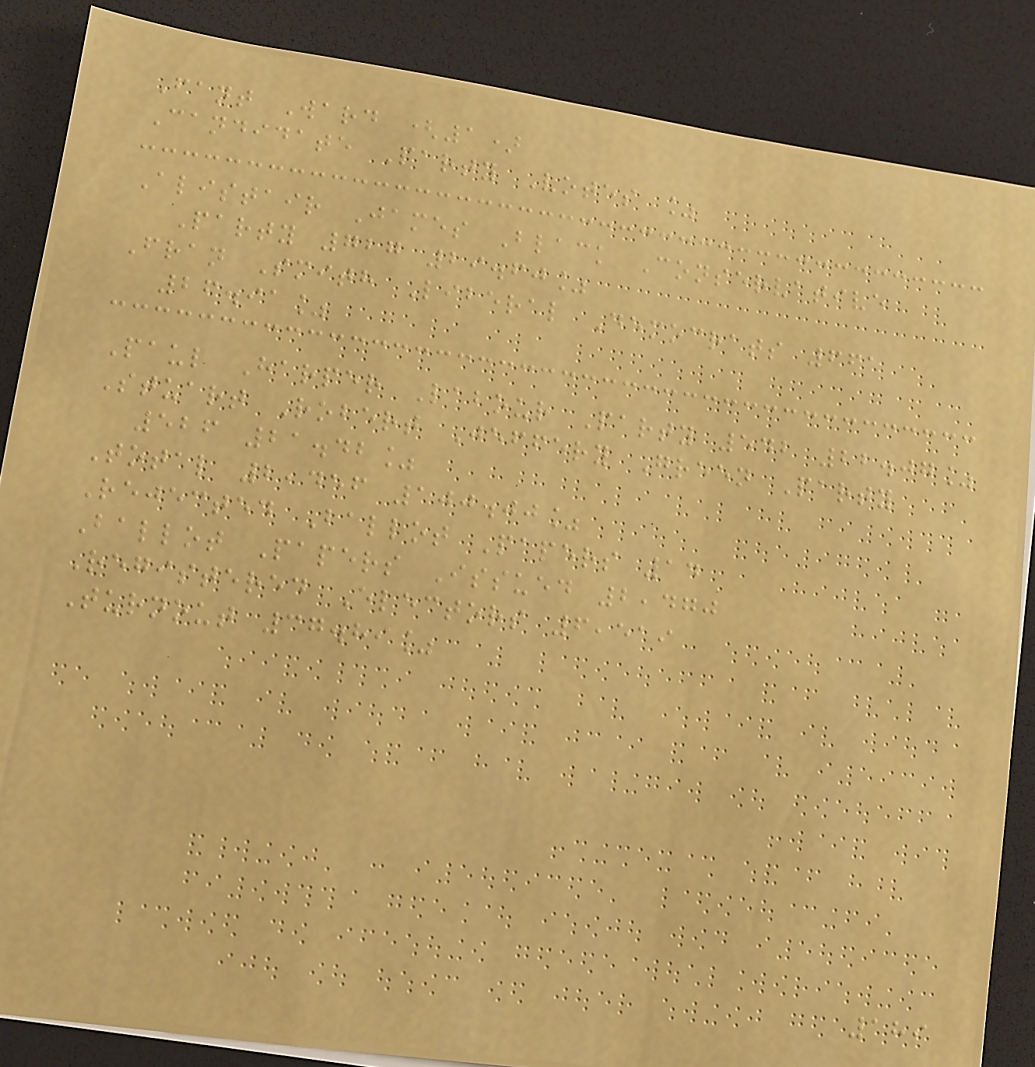Fant Ward (1)
Candidate Party Votes %
Alistair James Black Conservative
Party 727 29.60%
Fran Smith Liberal Democrats 661
26.91%
Paul Harper Labour Party 542 22.07%
Stuart Robert Jeffery Green Party
526 21.42%
Total 2,456 100.00%
Rejected Ballot Papers 14
Ballot Papers Issued 2,470
Registered Electors 6,519
Turnout 37.89%
189
